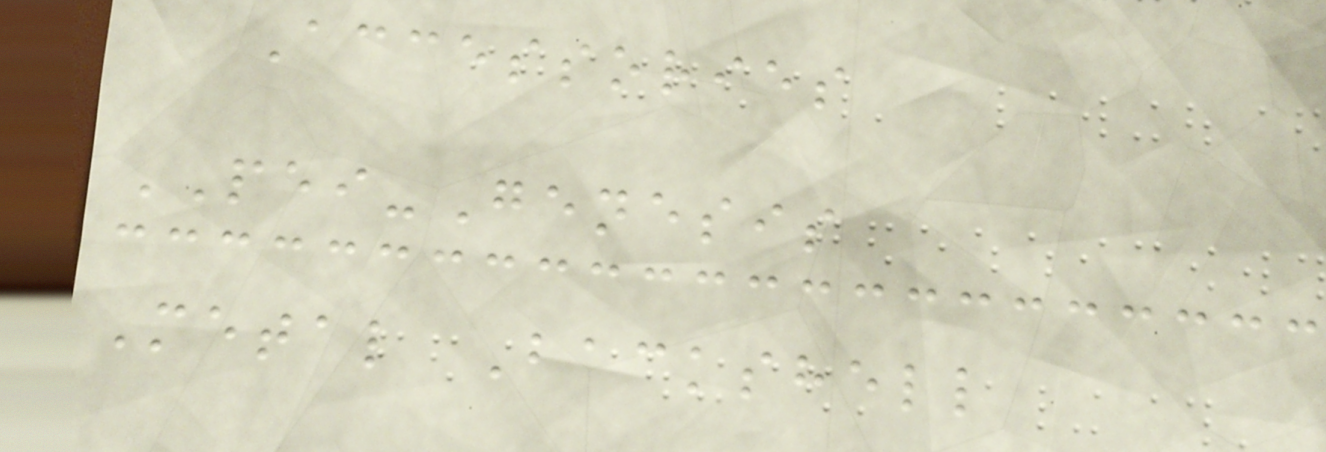Accessories
PEI-Genesis
Metal Backshell
